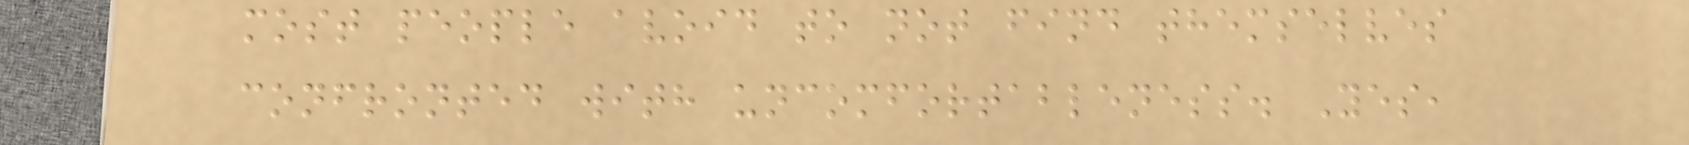most people avoid to not find themselves
confronted with uncomfortableness. Yes,
